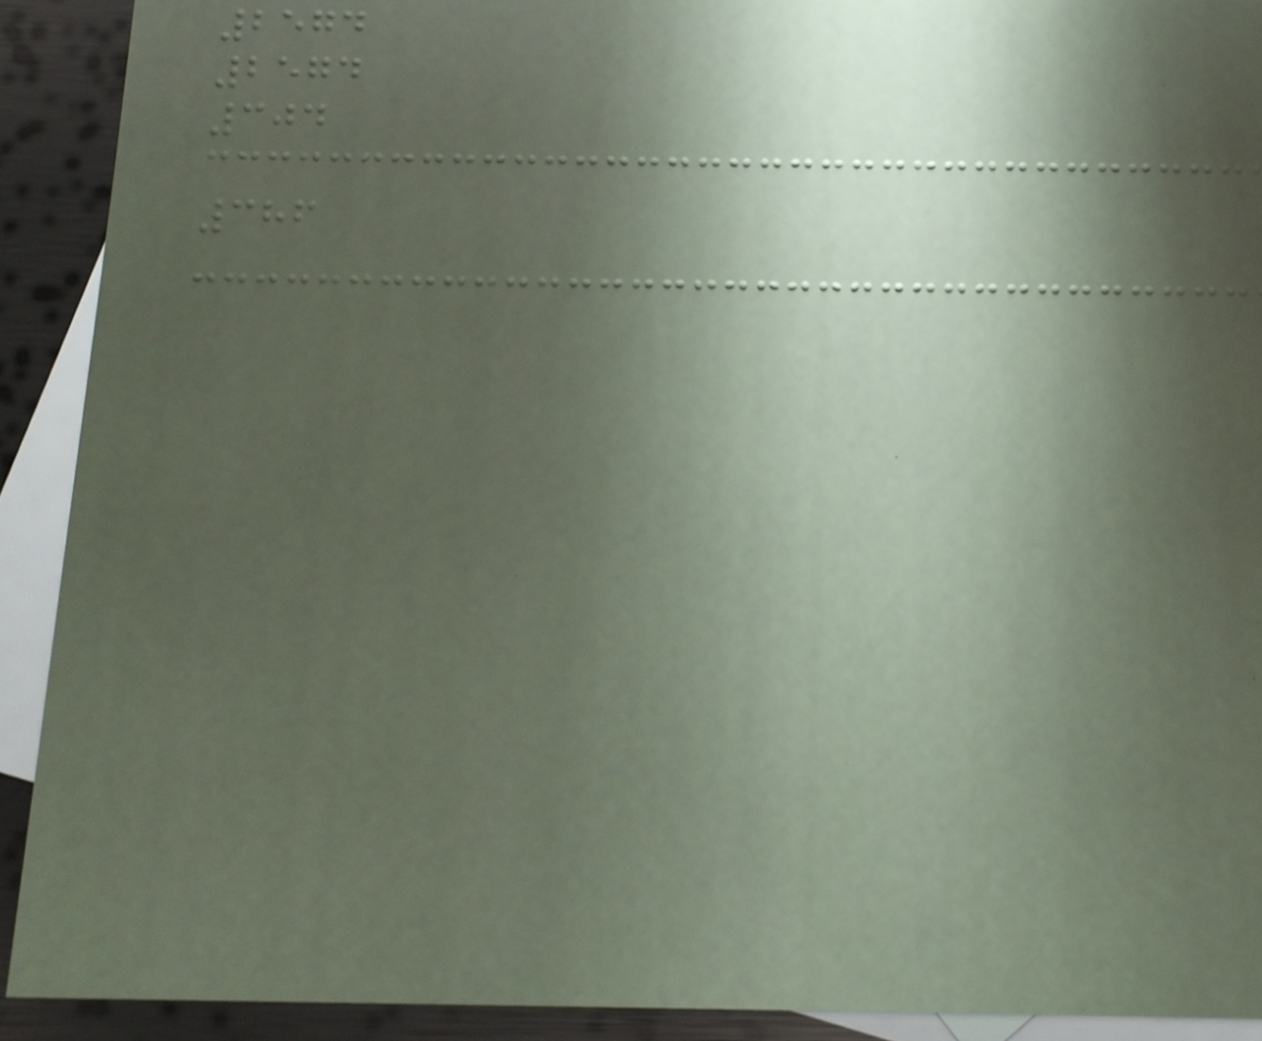2574
2574
304
386
